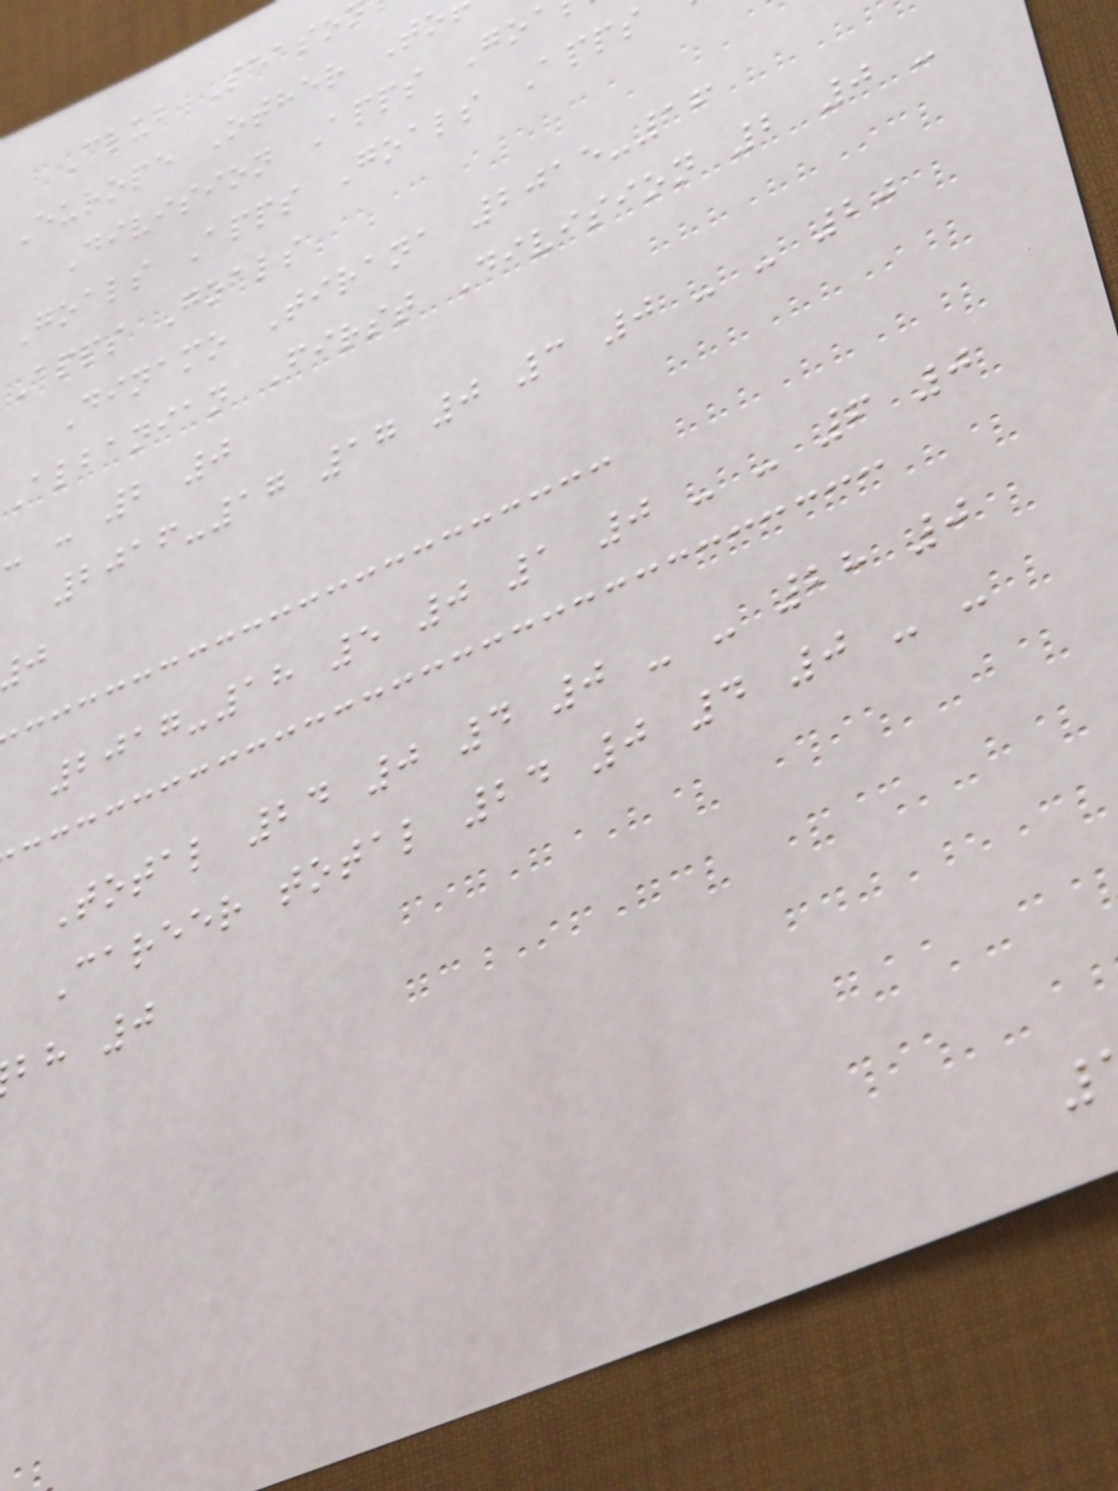Club Seaso
Europe Other To
Division Apps Go
Goals Apps Goals Apps
Apps Goals
Dinamo Tirana 2015-16
Albanian First Division 2 0 -
- - 2 0
2016-17 17 0 3 0 - - 20
2017-18 5 0 1 0 - - 6 0
Total 24 0 4 0 - - 28 0
Career total 24 0 4 0 - -
bh 0
